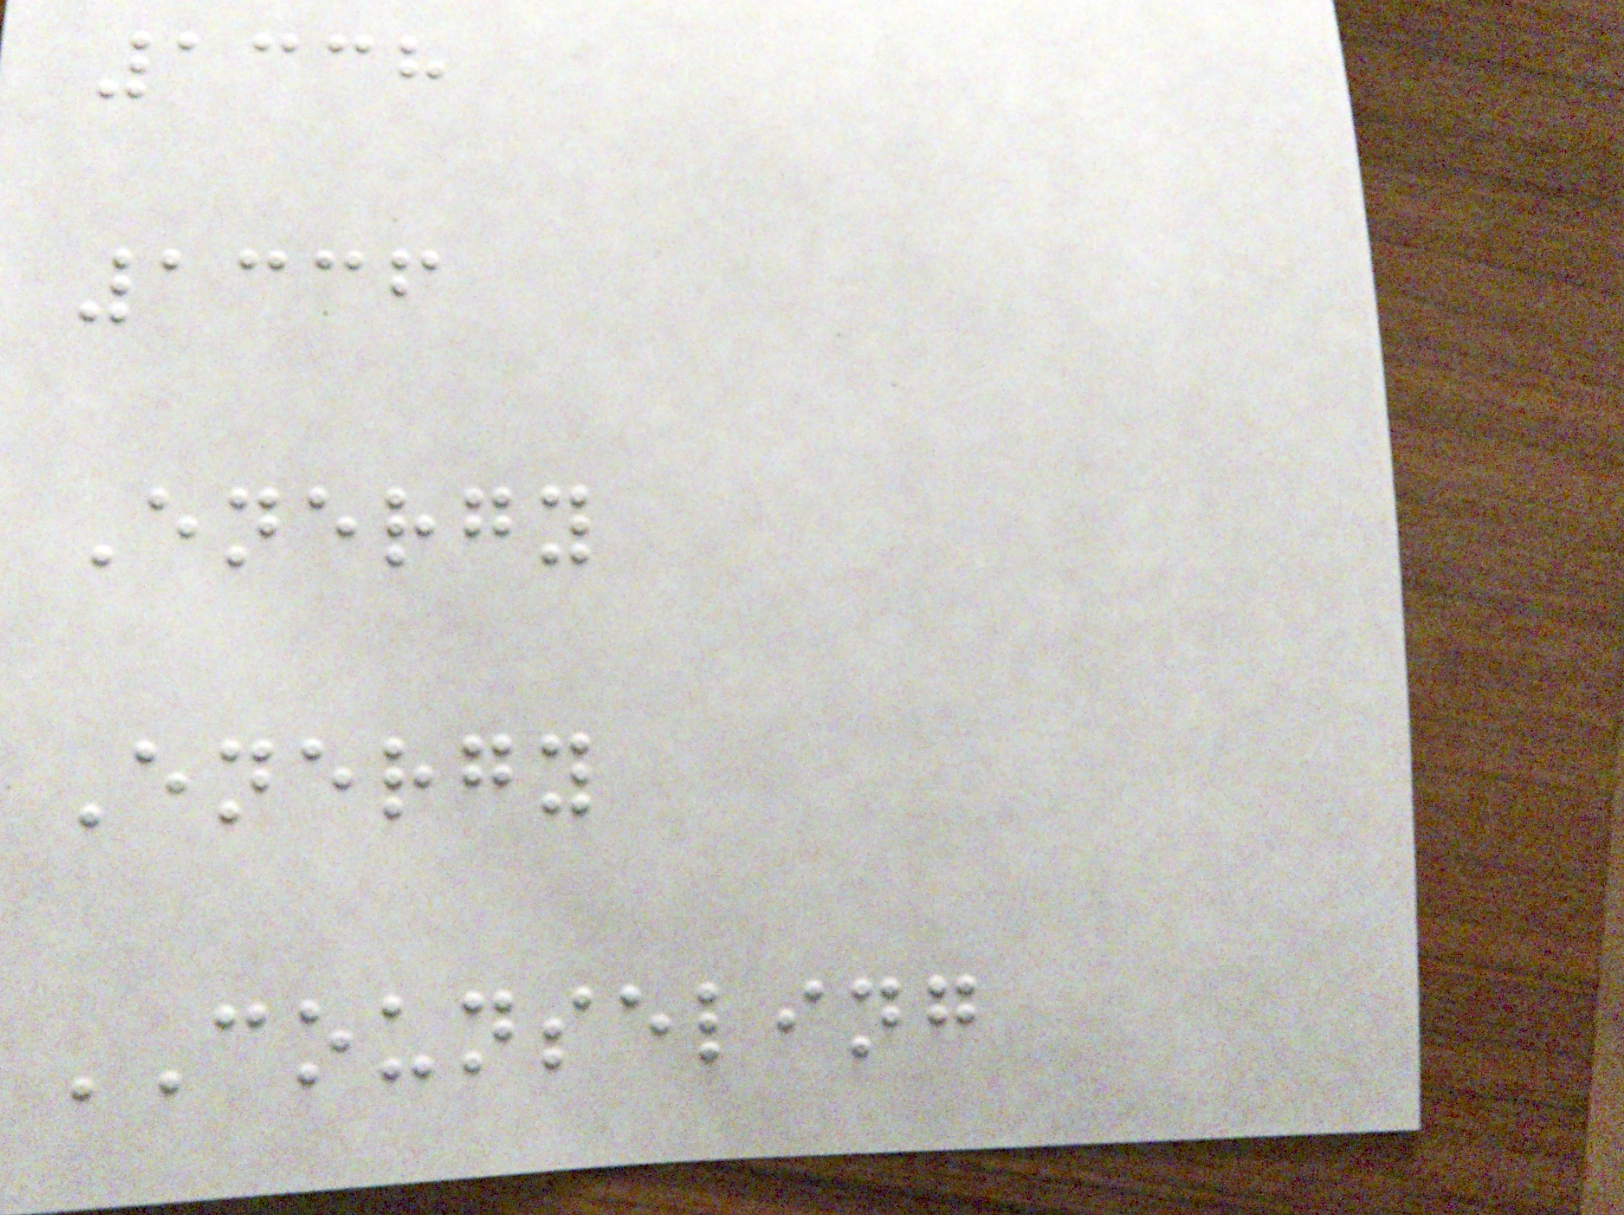1338
1336
Energy
Energy
COUNSELING
